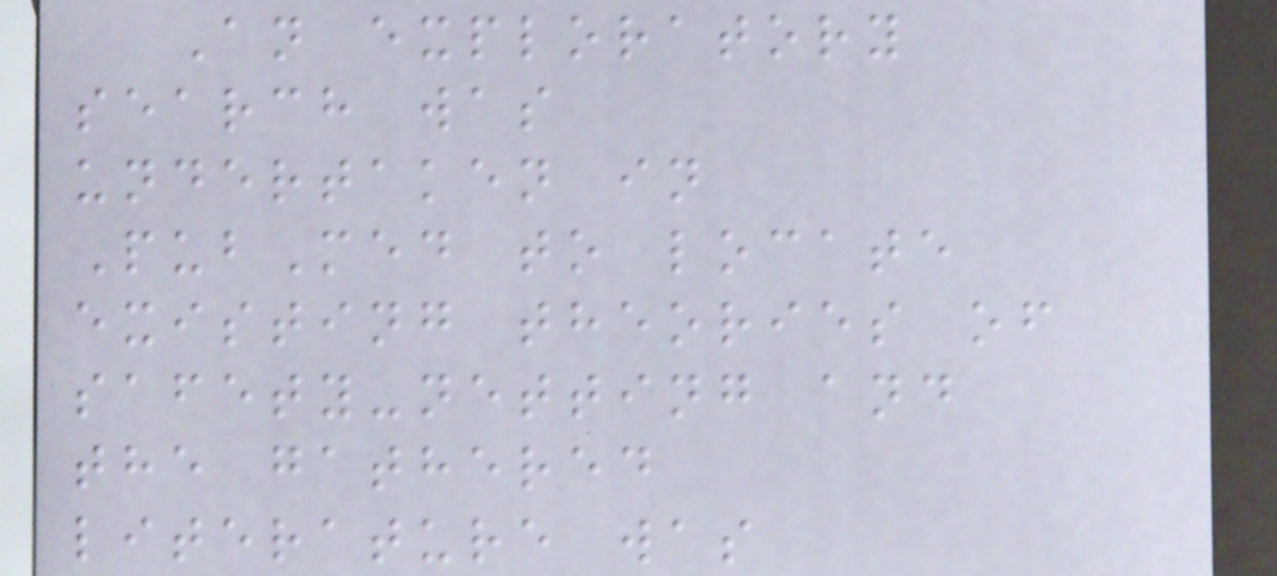An exploratory
search was
undertaken in
PubMed to locate
existing theories of
safety-netting and
the gathered
literature was
